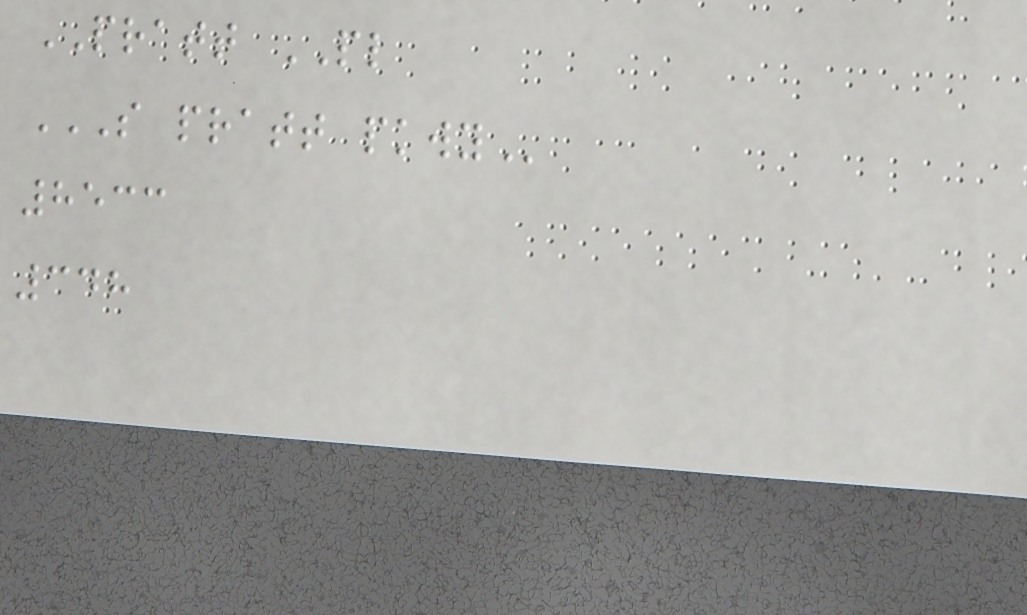PRATT PL
S PRATT PKWY
8533
348
